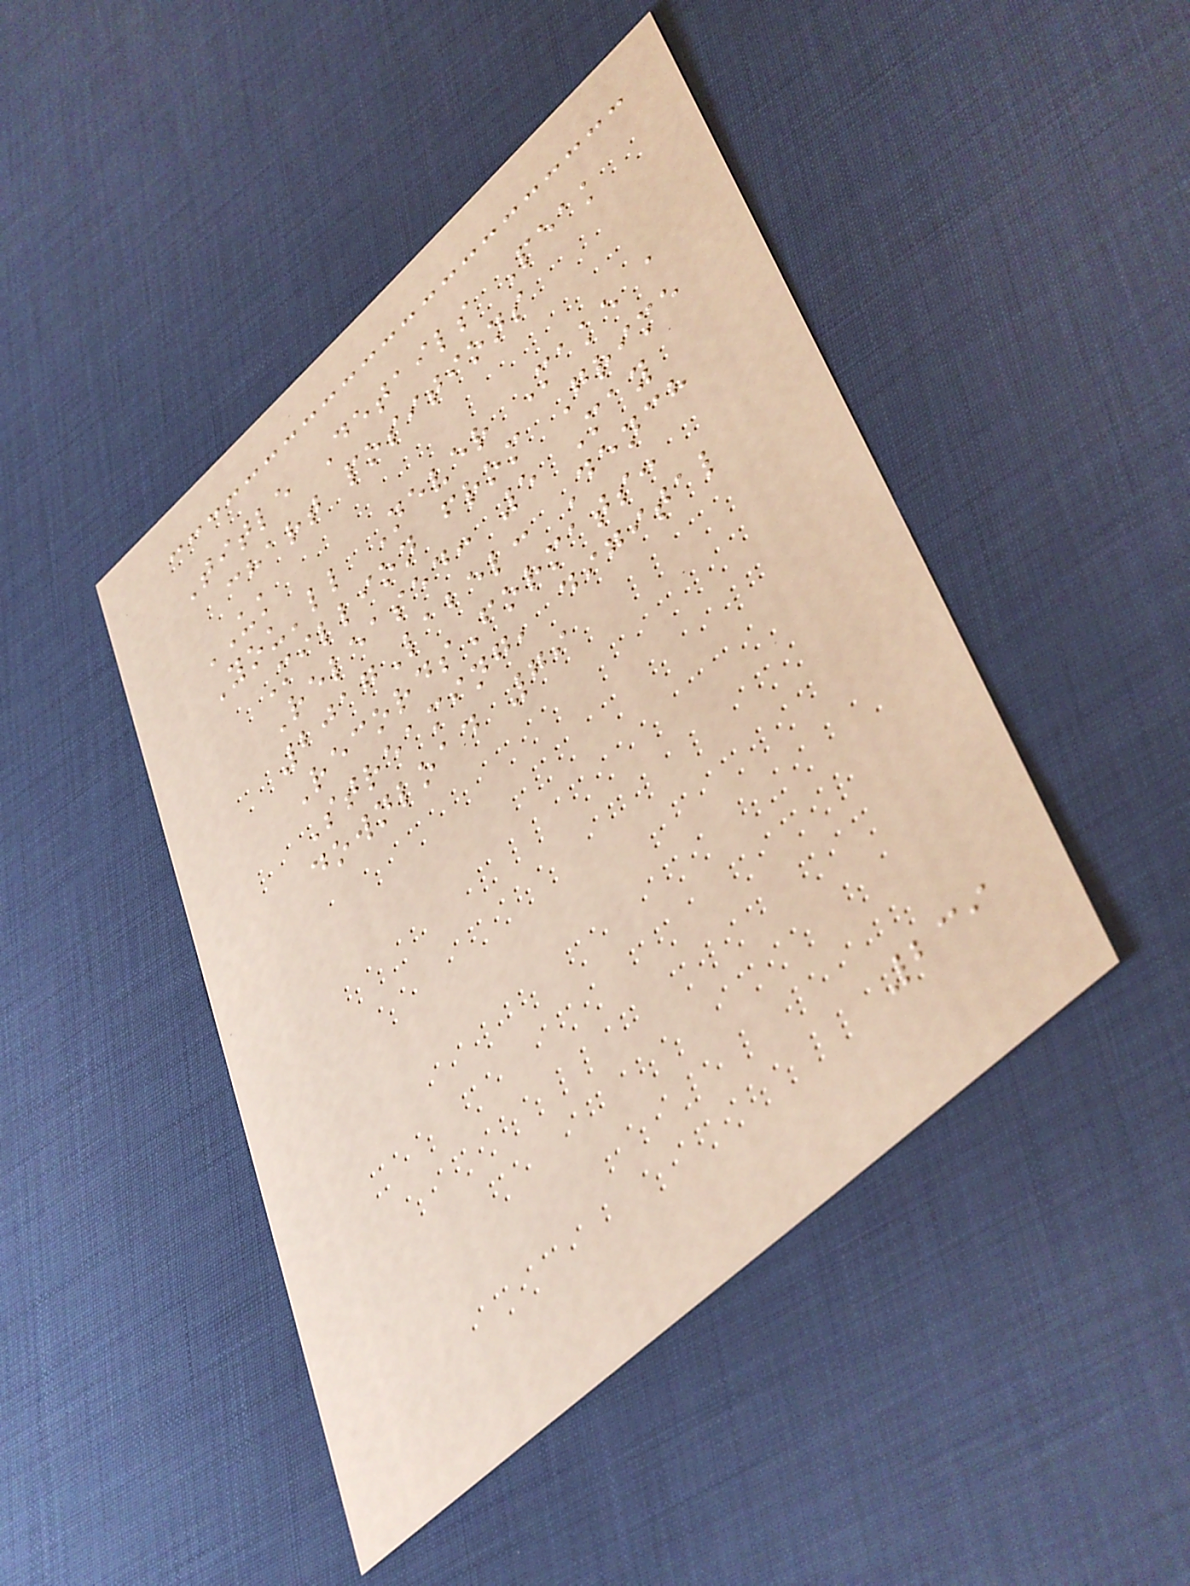Title Details Peak
chart positions
UK
You'll Never Make a
Million from Grime
Released: 5 May
2017Label: Dench
RecordsFormats:
Streaming, digital
download 79
239
